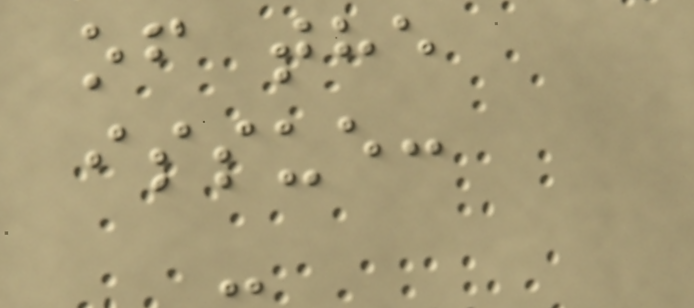of the
issue:
-
